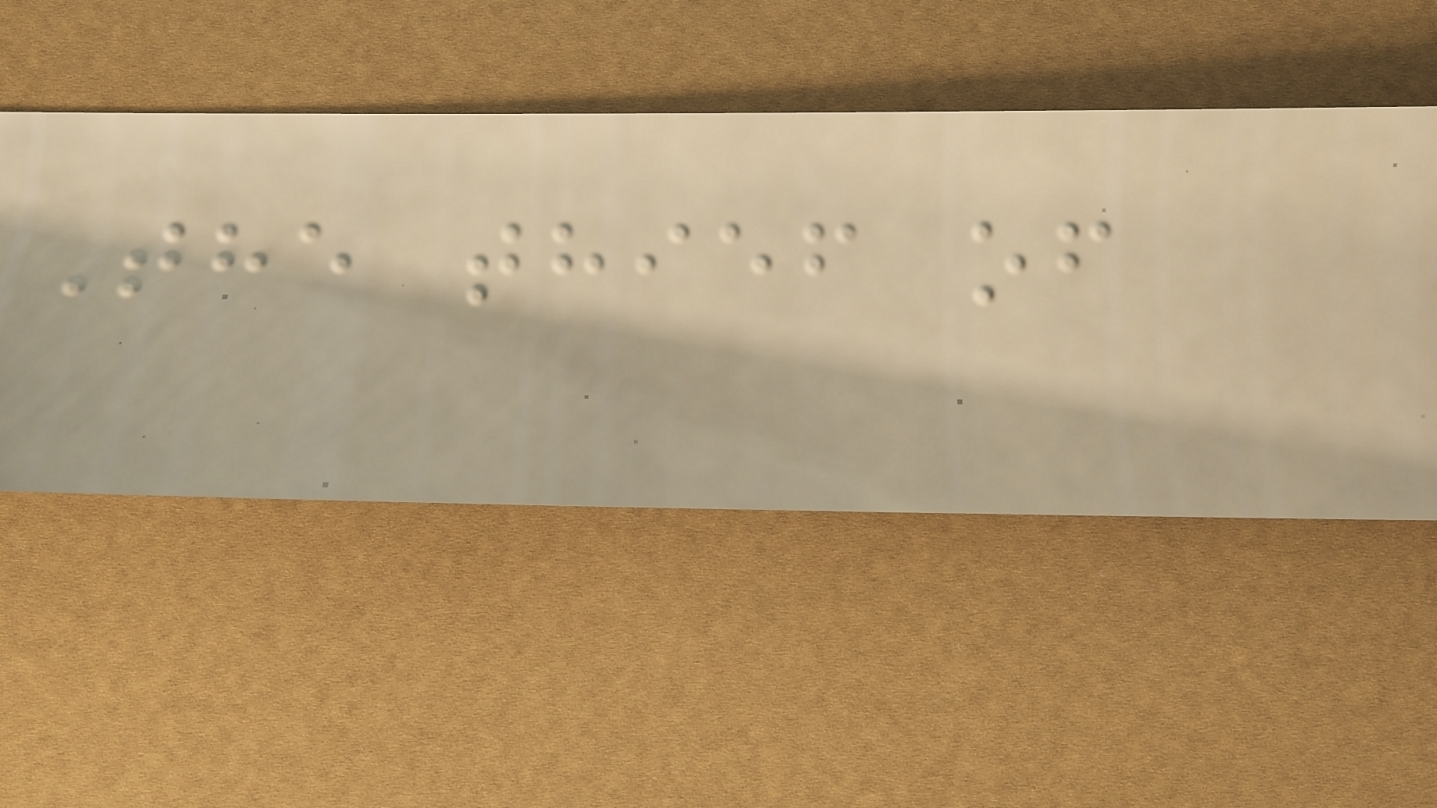The thief of
